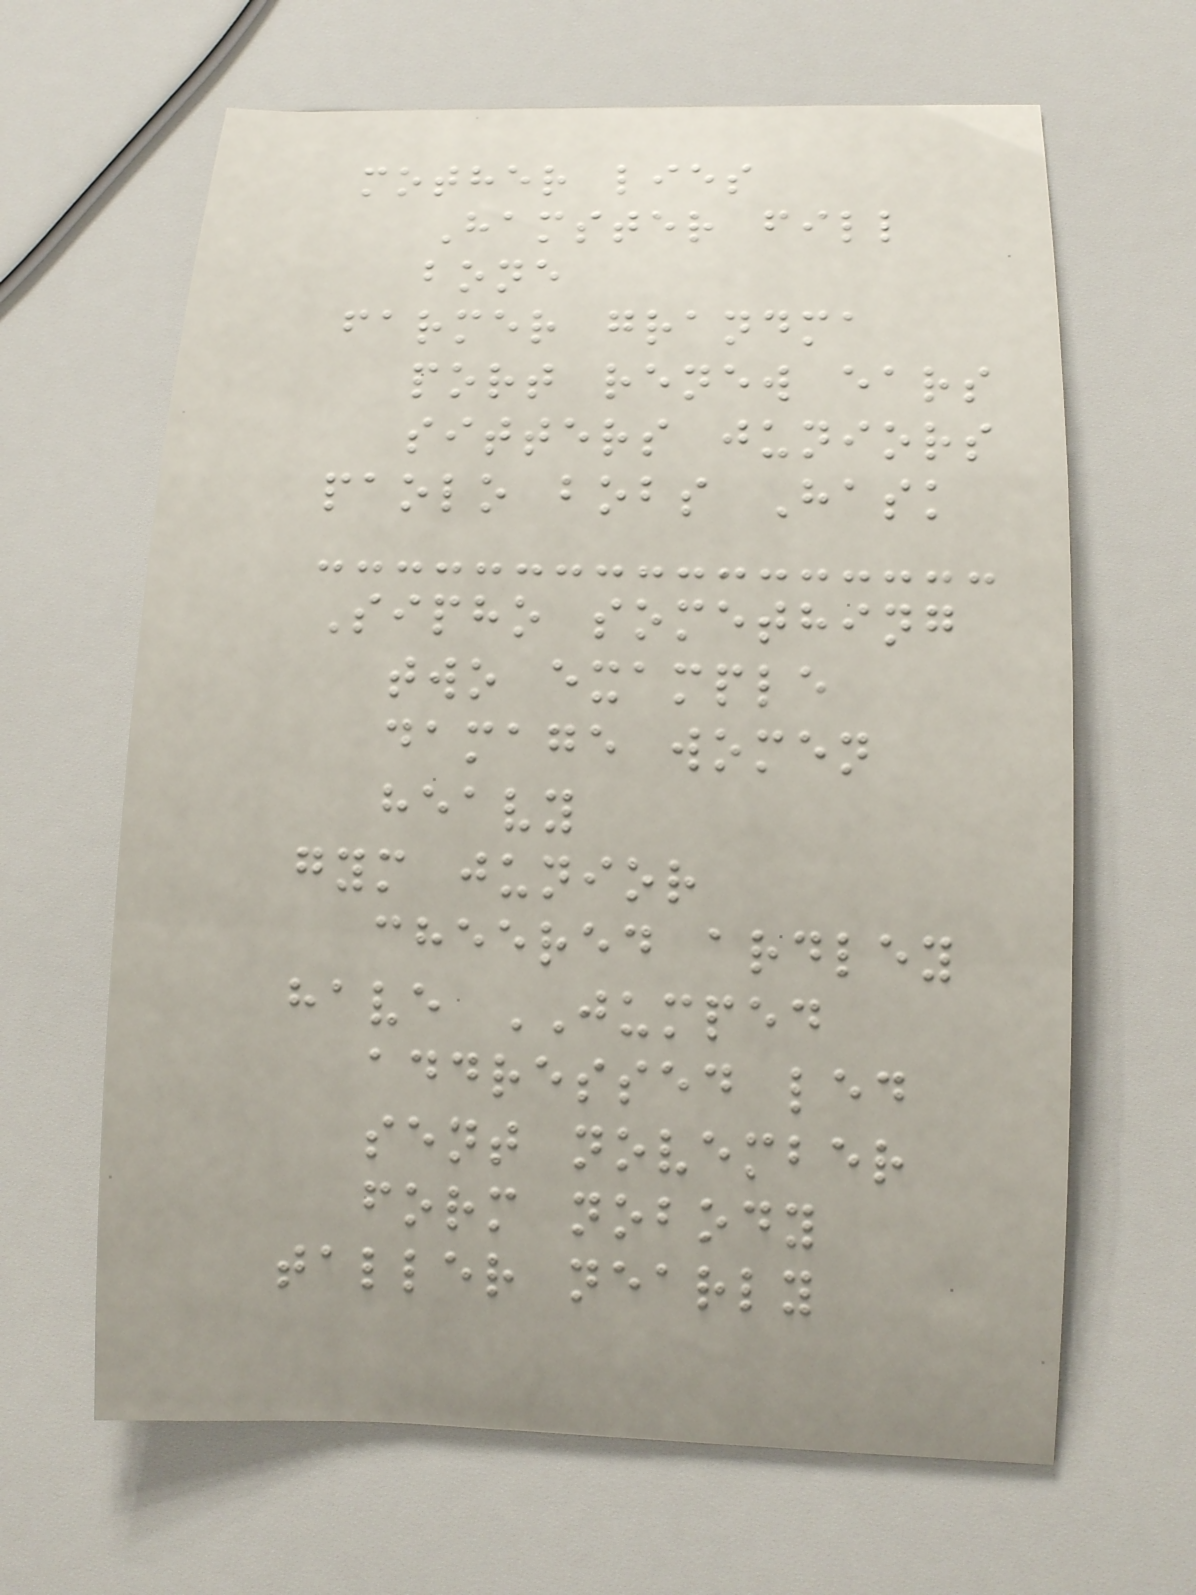mother lies
Hamster fill
bone
farmer grandma
port renew ears
sitters juniors
paolo bobs Hask
Sipho something
two example
damage women
heavy
gym junior
cheered ardley
have JUMPED
addressed led
sent november
form nobody
taller nearly
